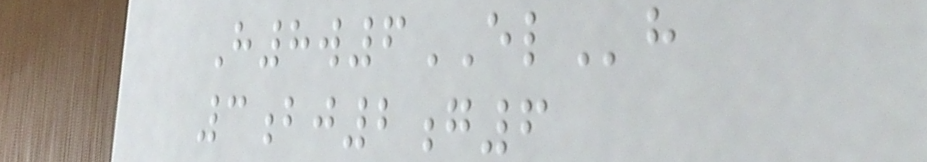H8w6ELh
3bj2g6
